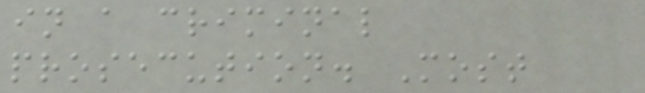in a criminal
prosecution. Most
